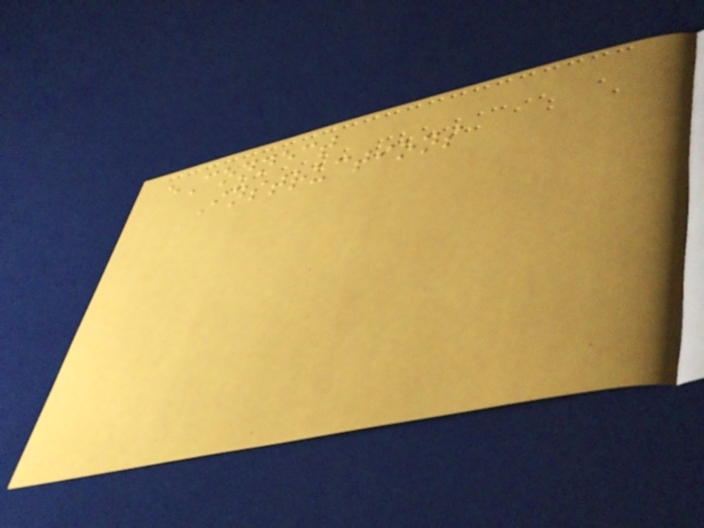eConnect
Instructions
